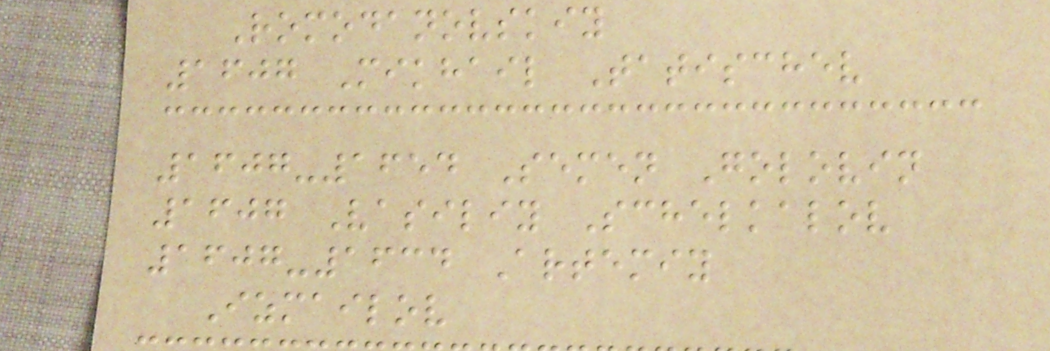Romodanovskiy
1607 Mikhail Tatischev
1607-1654 Semen Golovin
1607 Vasiliy Schelkalov
1607-1634 Artemiy
Izmailov
